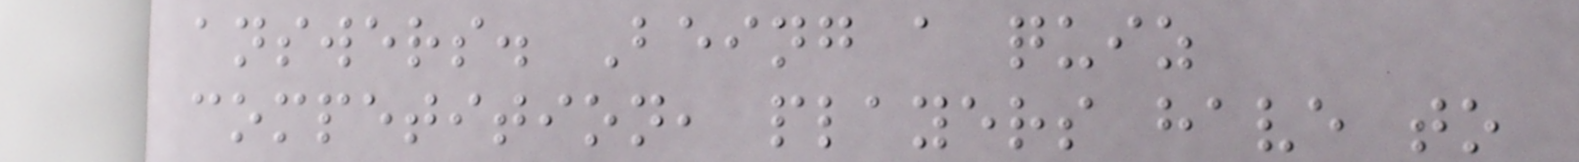answers. Being a quiz
competition, players have to
